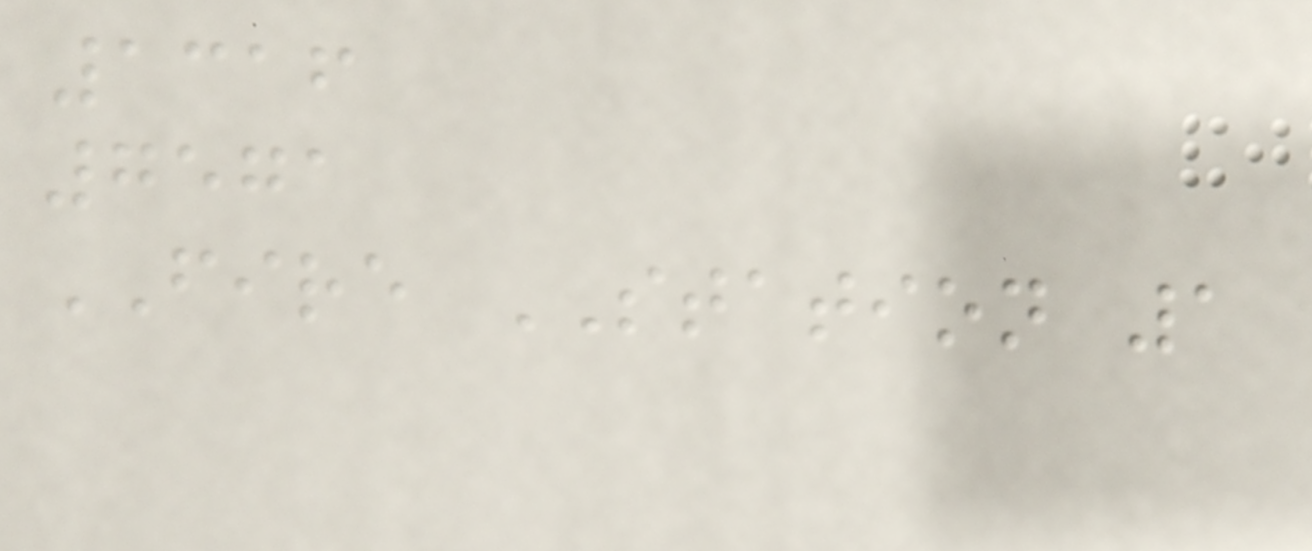1316
7571
FIRE STATION 1
